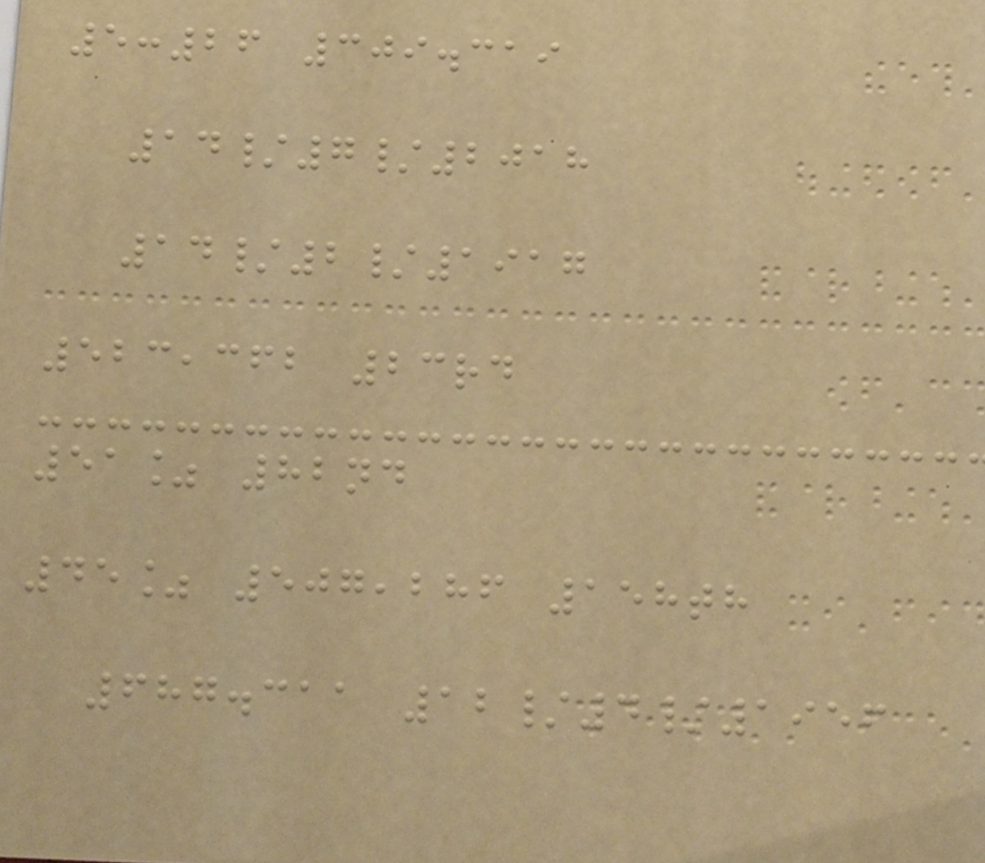5:26 309.319
14/7/2018
14/2/1917
523,362 23rd
51% 82nd
45% 507,286 158th
687.311 12/4/1956
